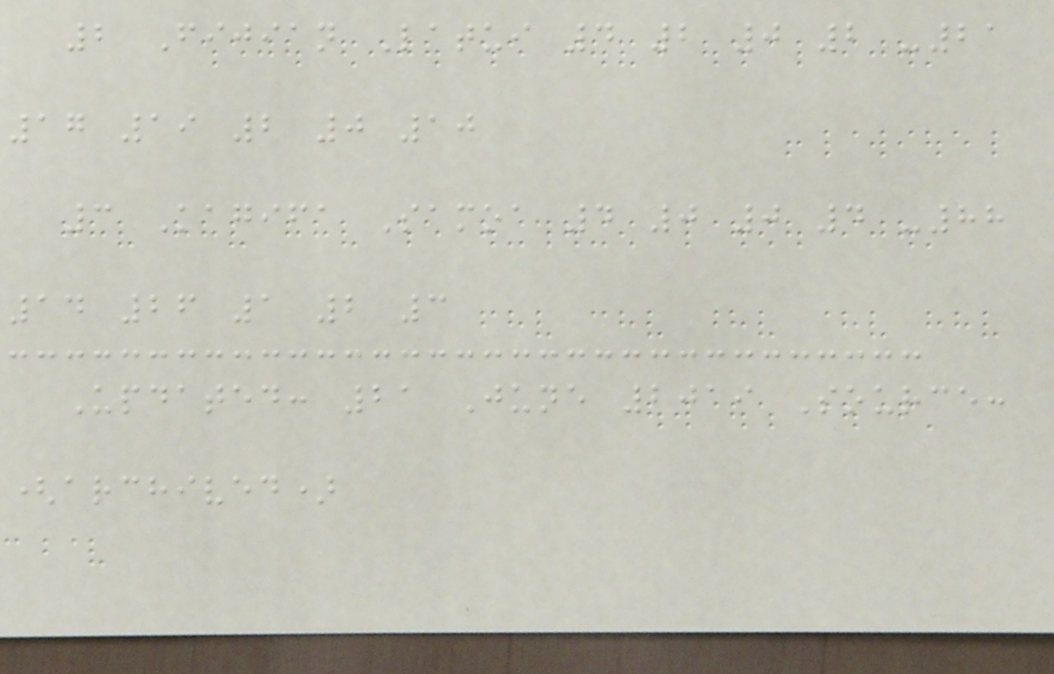2 Fijian Latui 4 2 0 2 -21
17 19 2 0 10
3 Kagifa Samoa 4 0 0 4 -88
14 26 1 2 3
Updated: 21 June 2019 Source:
(archived)
